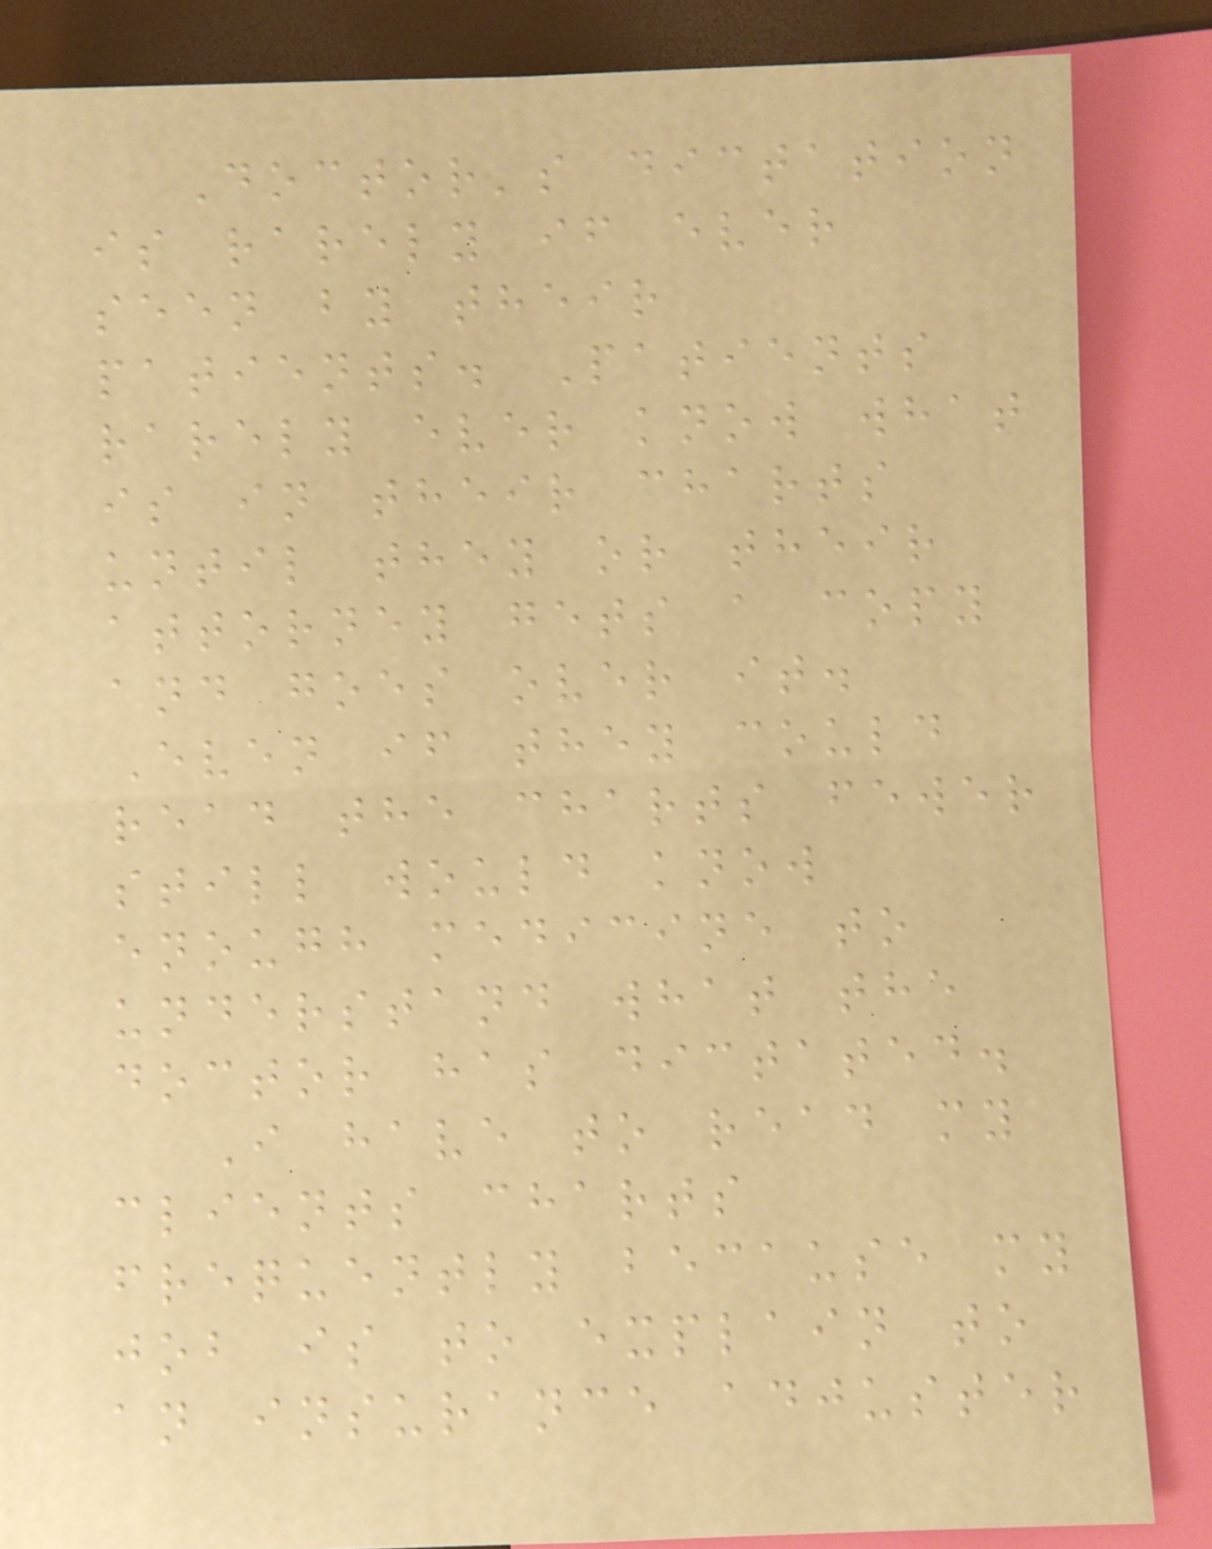Doctor's dictation
is rarely if ever
seen by their
patients. Patients
rarely ever know what
is in their charts
until they or their
attorney gets a copy
and goes over it.
Even if they could
read the charts fewer
still would know
enough medicine to
understand what the
doctor has dictated.
I have to read my
clients charts
frequently because my
job is to explain to
an insurance adjuster
